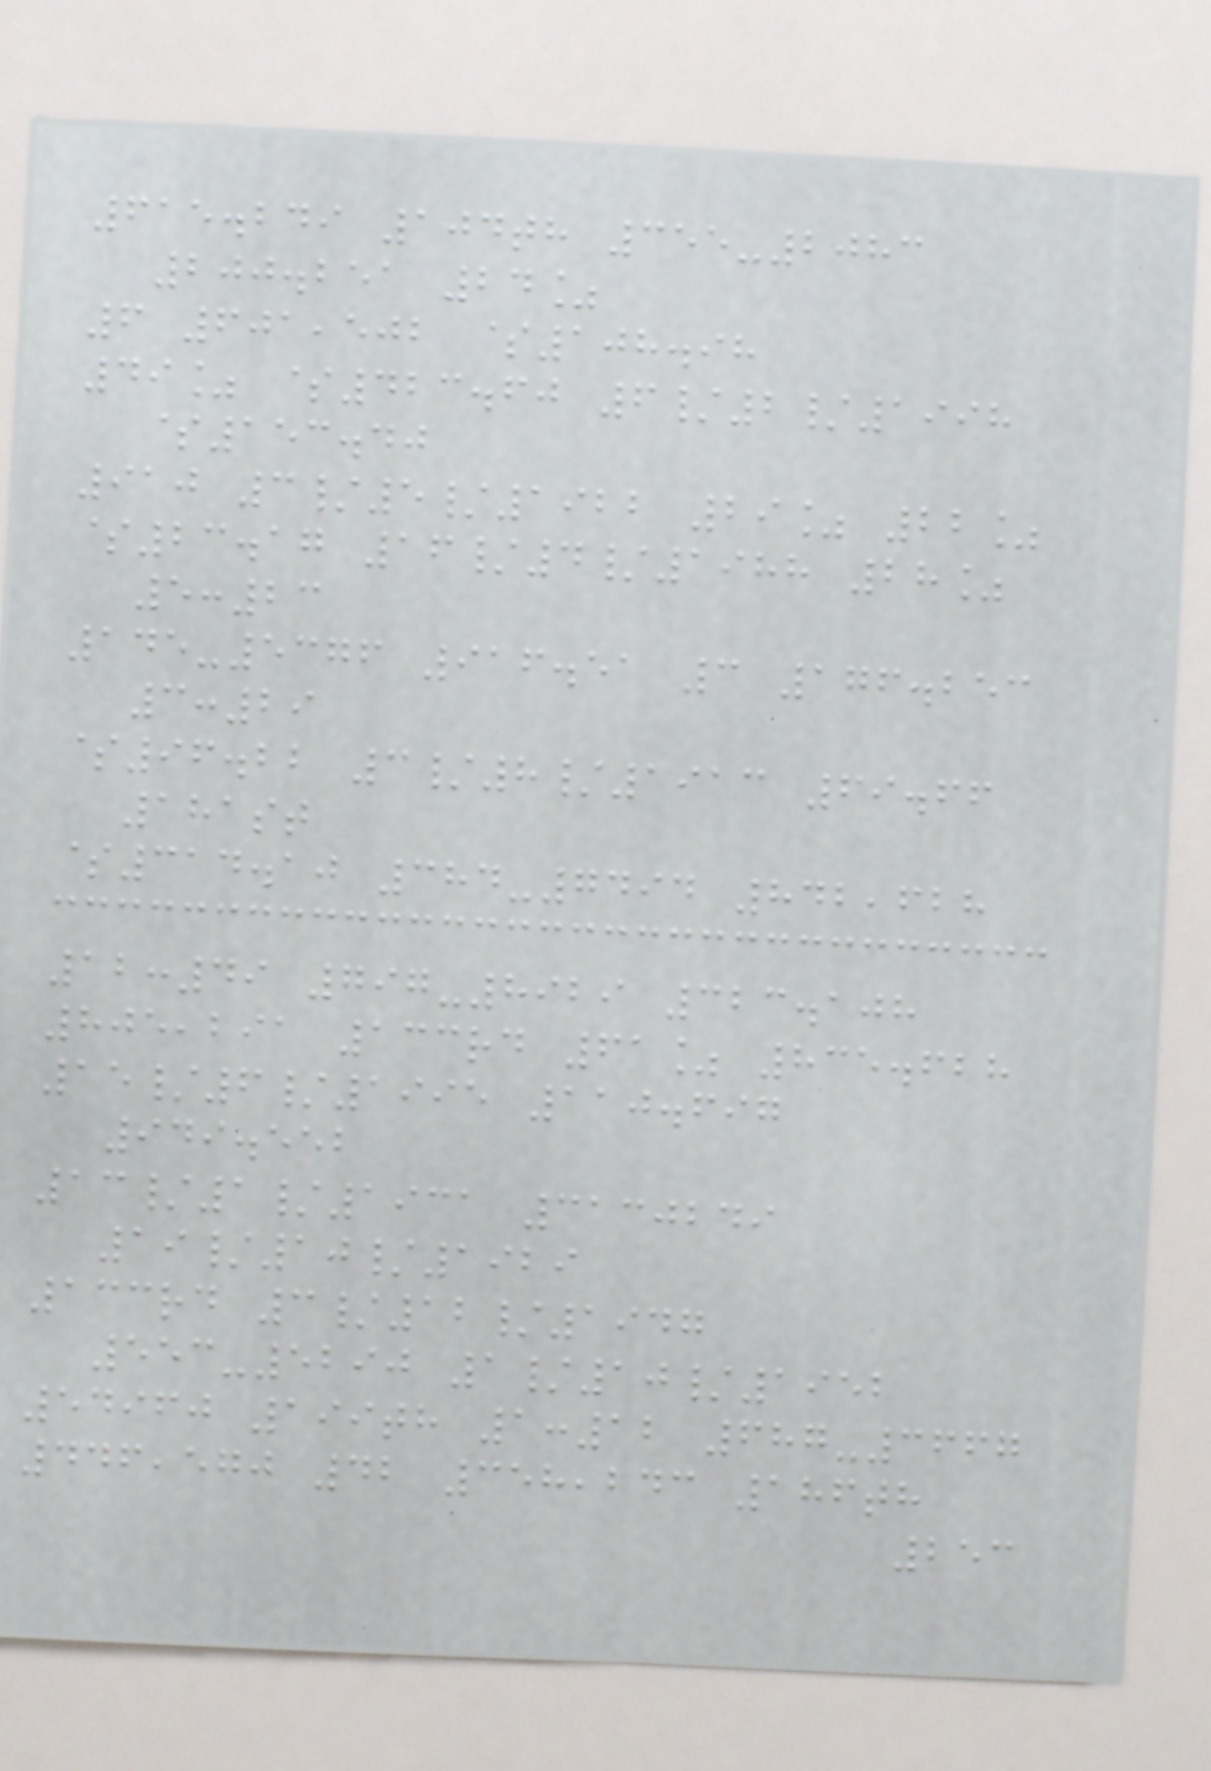615.249 104th 355-2083
200.251 24%
6 601,502 $108.98
49% $423.60 6/2/1998
$153.40
910 3/5/1922 29% 22%
$23.17 16/4/1988 28%
5:23
145-5376 916.51 3 176.253
3:29
$96.22 3/8/1913 69.66
181st
$314.10 384-7494 842,628
12:49 797-8929 323.108
805,291 133rd 61% 835.628
15/6/1995 110.697
949.552
13/1/1931 3130249
19/10/1929
133rd 3/12/1947
553-5290 1/10/1952
54960 199th 1:12 687-3667
446,570 42 358,243 186th
253
